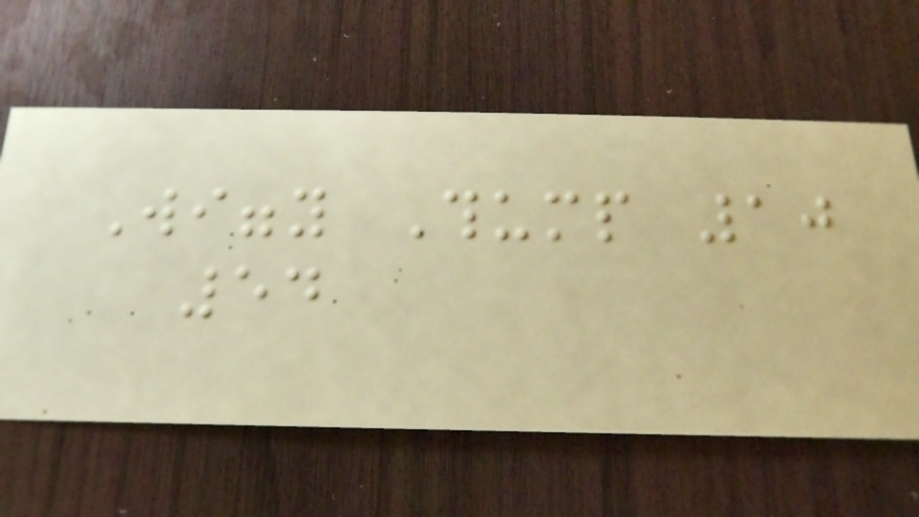Wiggy Thump 10
54
